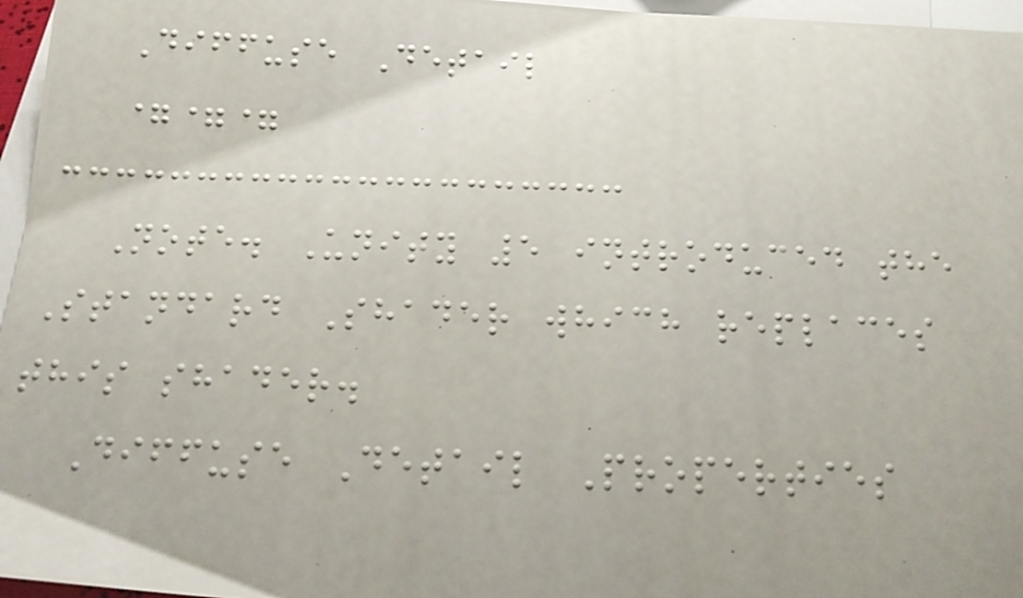Diffuse Detail
===
Note. Unity 5 introduced the
Standard Shader which replaces
this shader.
Diffuse Detail Properties
